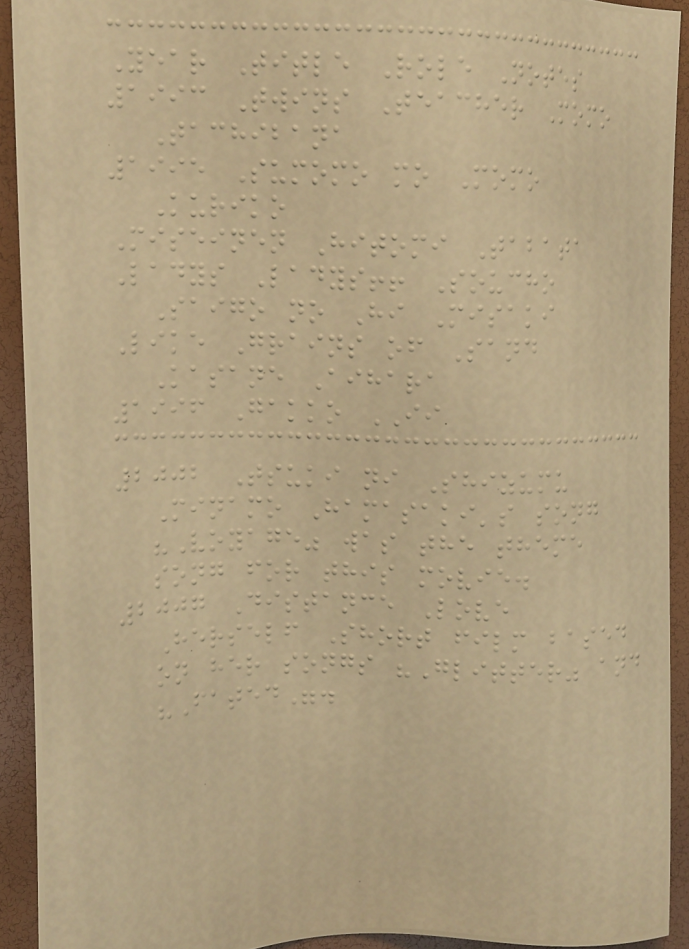Year Title Role Notes
1993 Twins Teacher Momo
Tachibana
1995 Sumomo mo Momo
Kuriko
Miseinen Hitomi Tabata
Ladys Ladys!! Soucho
Saigo no Hi Misaki
Like Grains of Sand
Kasane Aihara
1996 Gakko II
2002 Tsuki ni Shizumu
Minamo Hamasaki's song
"Voyage" was the theme
song for this movie.
2007 Distance Love
Herself Short film based
on her songs "Glitter" and
"Fated".
